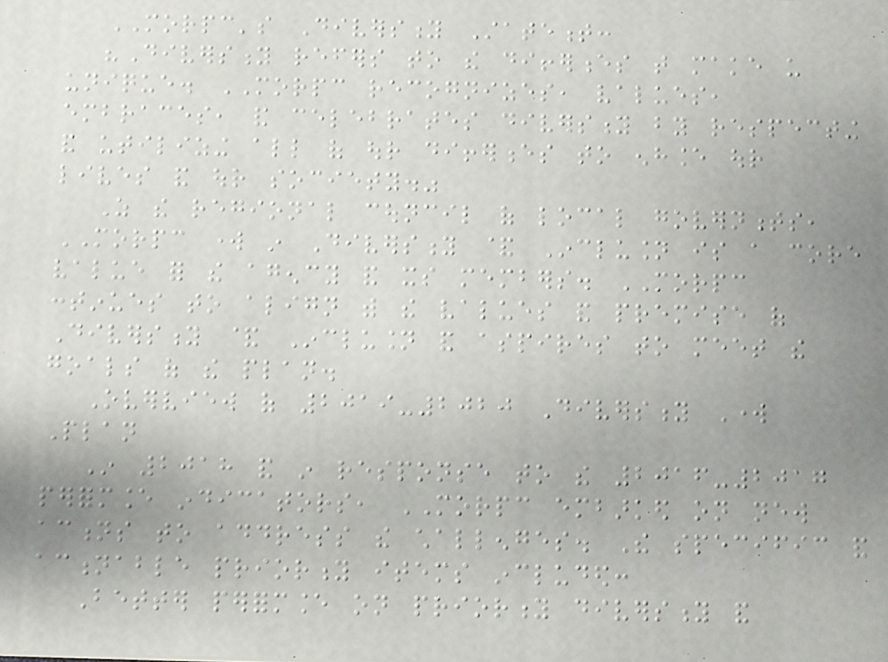MORPC's Diversity Statement:
"Diversity refers to the differences that make us
unique. MORPC recognizes, values,
embraces, and celebrates diversity by respecting
and utilizing all of our differences to enhance our
lives and our society."
As the regional council of local governments,
MORPC work in Diversity & Inclusion is a core
value for the agency and its members. MORPC
continues to align with the values and premise of
Diversity & Inclusion and aspires to meet the
goals of the plan.
Overview of 2019-2020 Diversity Work
Plan
In 2018 and in response to the 2016-2017
performance indicators, MORPC embarked on new
actions to address the challenges. The specific and
actionable priority items included:
Better performance on priority diversity and
